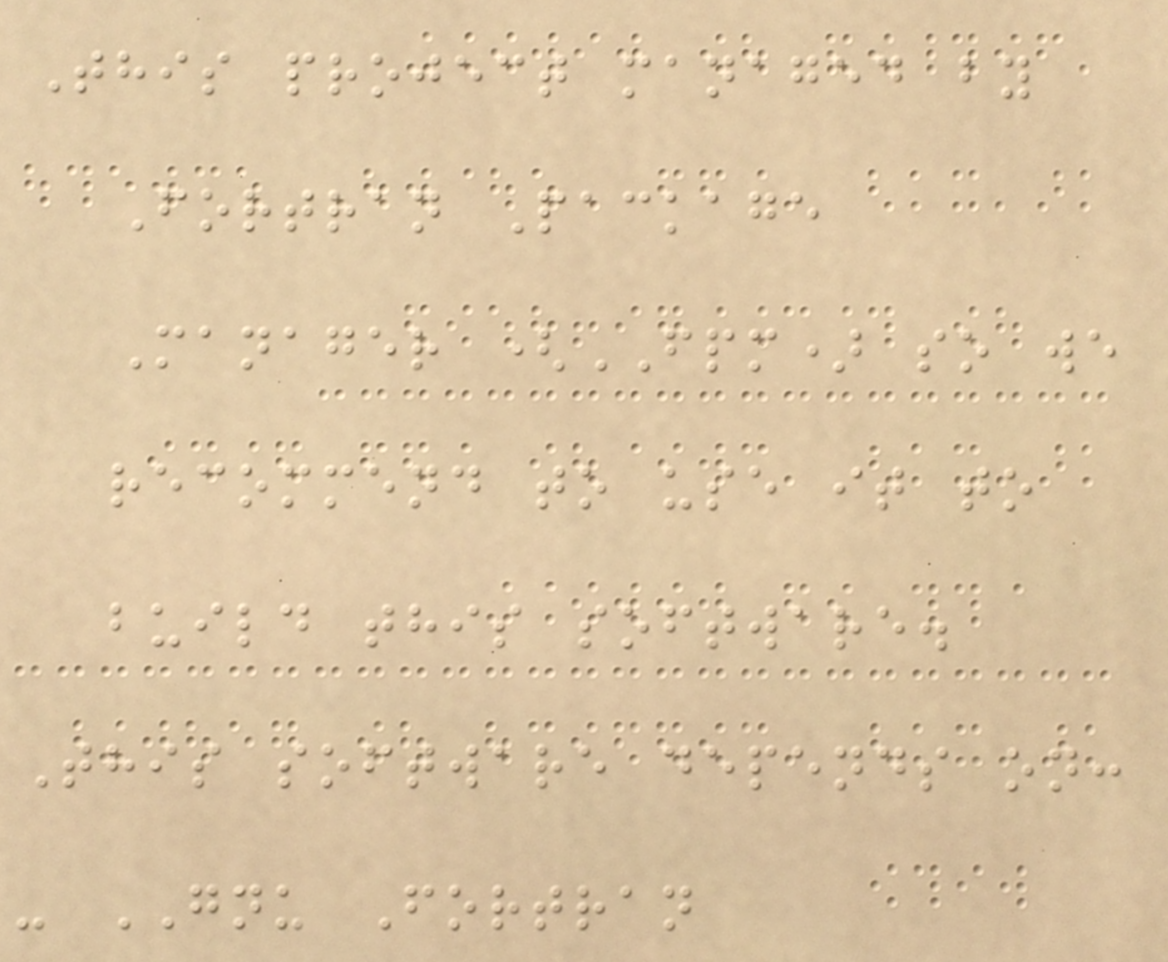This project managed by
Fortran Package
Manager (FPM) so we
recommend to use it to
build this software.
This software depends on:
- GNU Fortran
